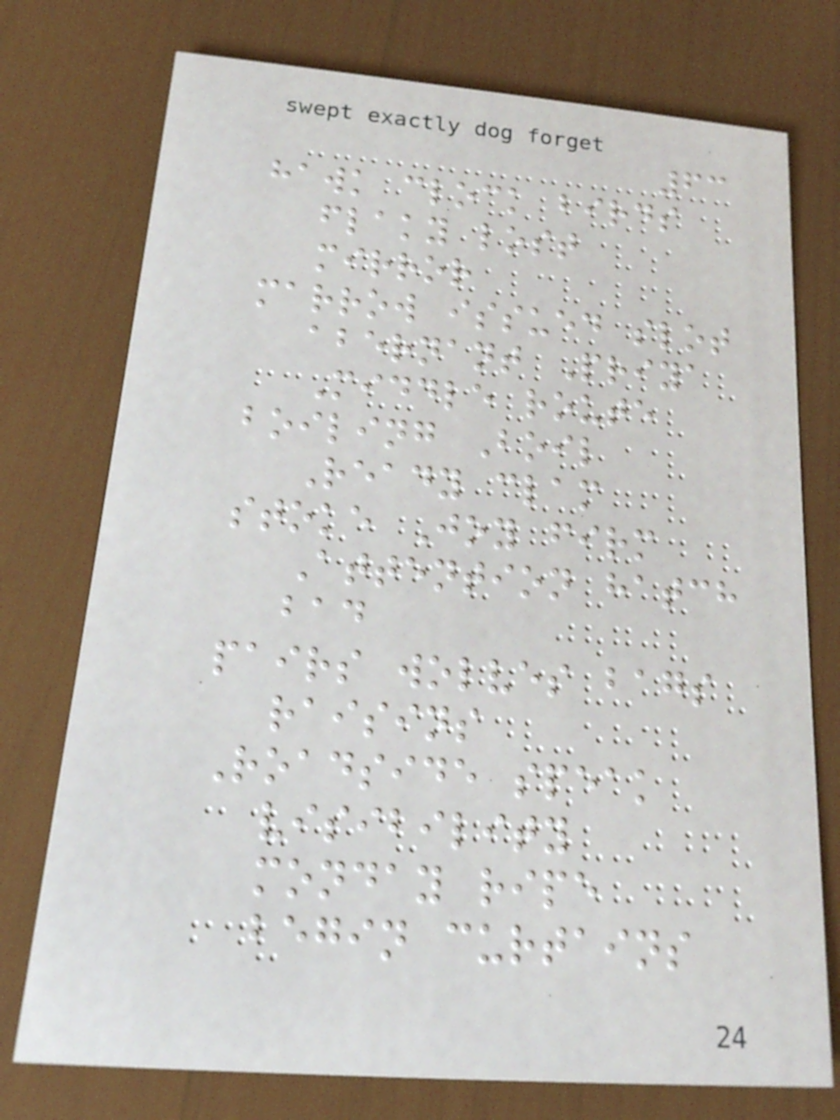63
hawk clock birds
flaky lost
mirror
marrow issued slot
abernant Priya
Middle route
boiling Boil
Ready clam
stoke Joy firm
Attention hatch
bad
pairs wolves bags
raisins
Roadside speak
visibility
monday ripe
begin curtains
